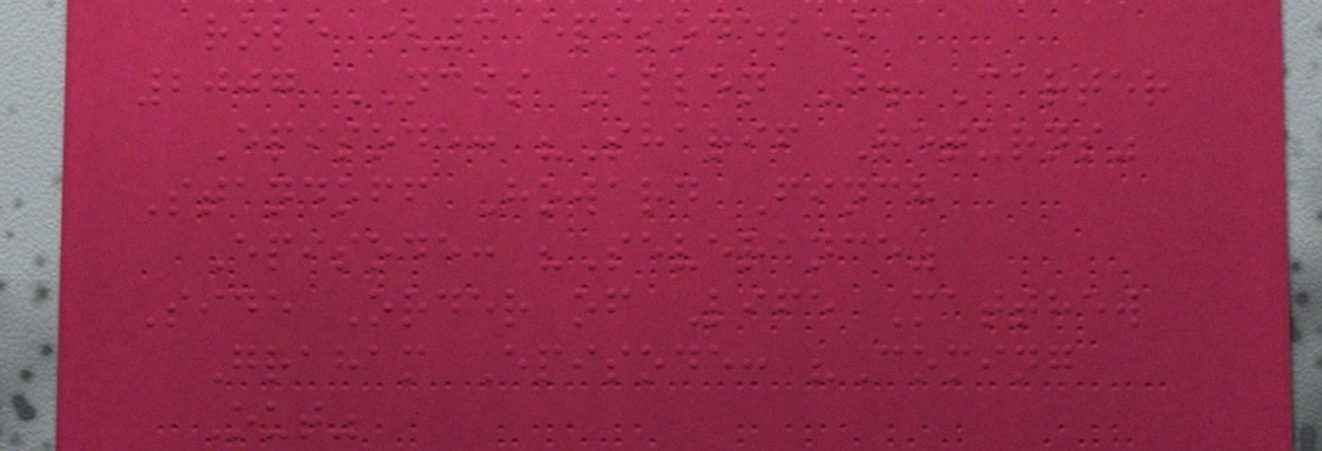role (3 episodes)
2007 NCIS Allen J. Carter
Episode: "Sharif Returns"
Standoff Howard Finch
Episode: "Severance"
Side Order of Life Matthew
Graham Episode: "Coming
Out"
